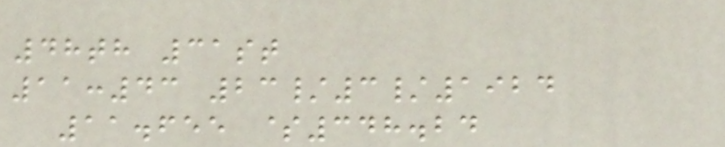48th 31st
11:43 23/3/1924
11.655 $348.24
